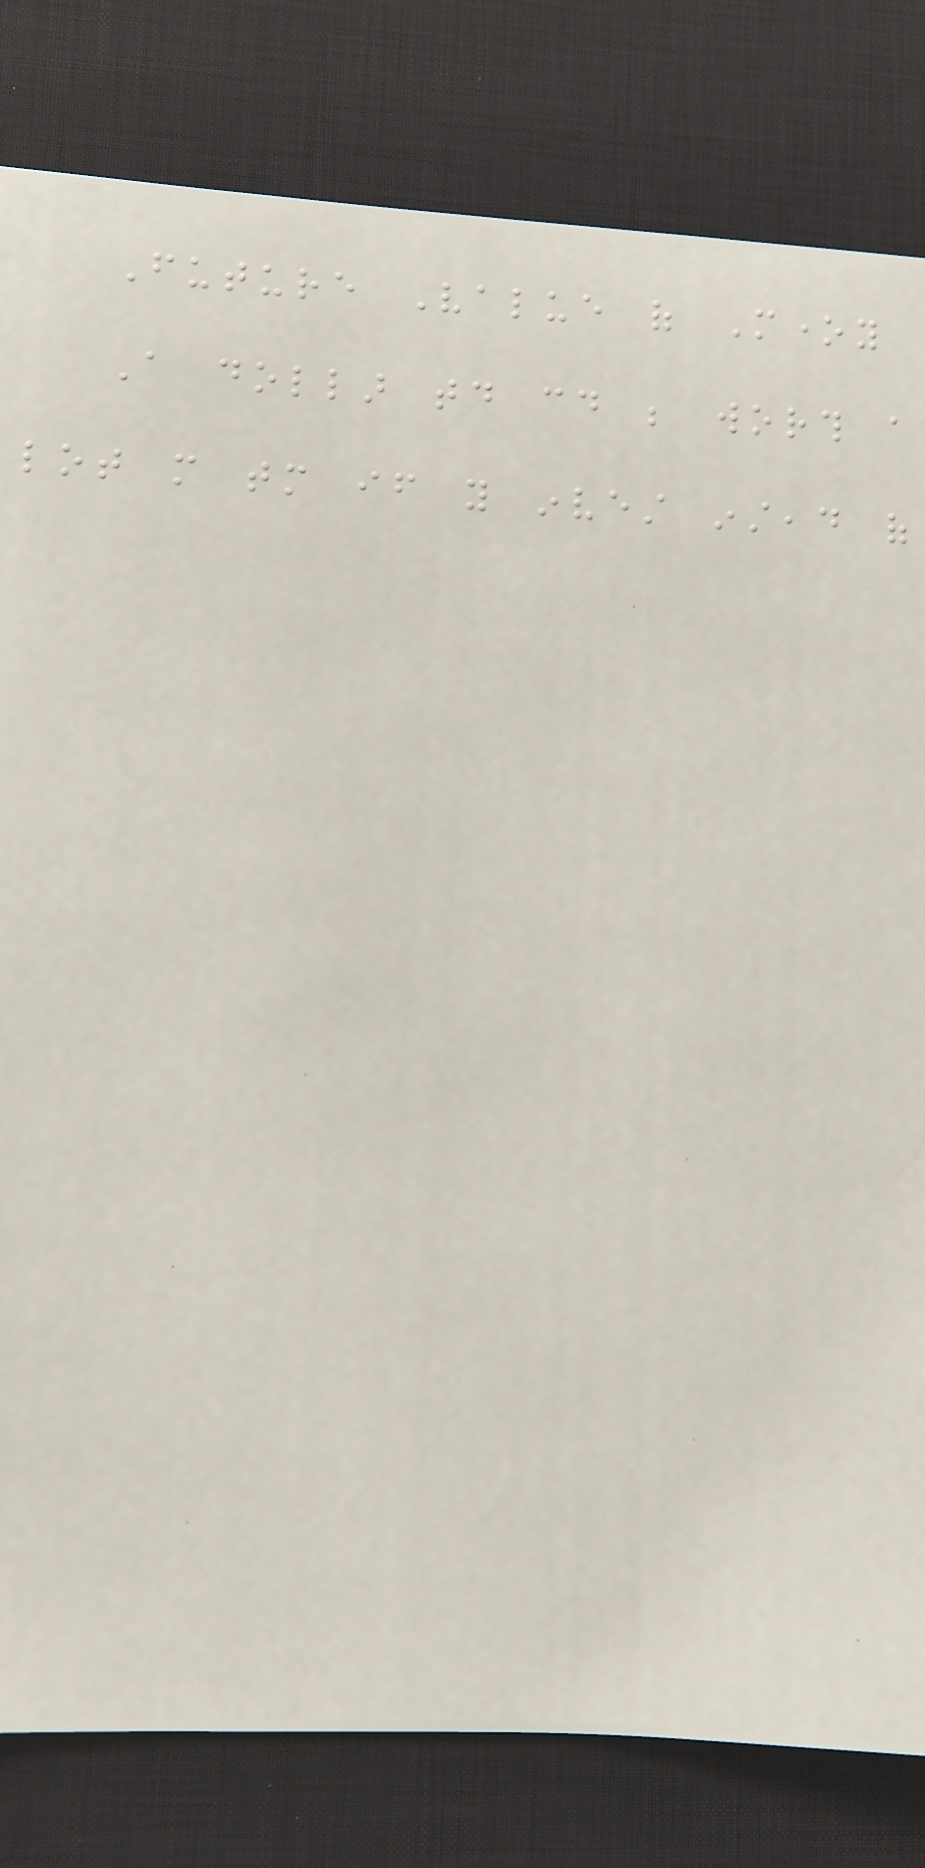Future Value of Money
A dollar today could be worth a
lot more tomorrow if you invest instead of
